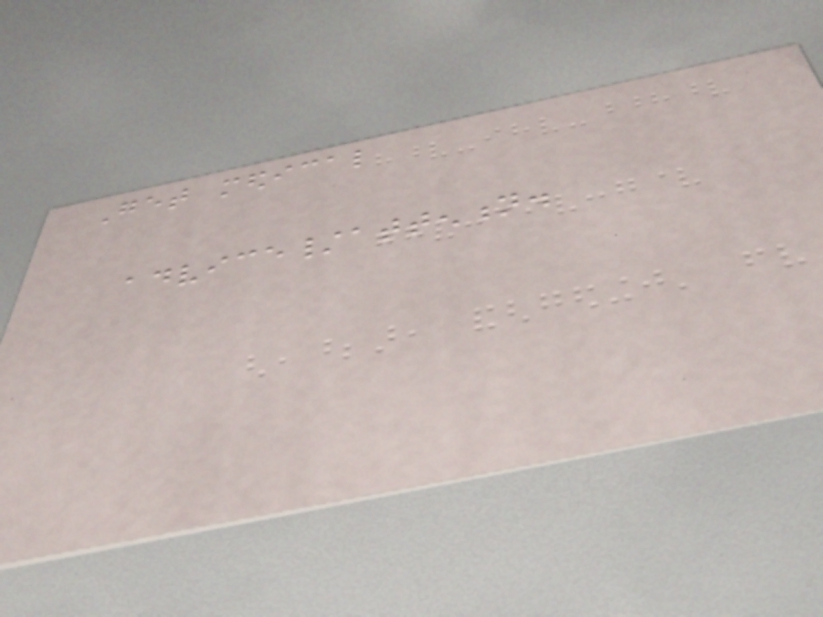Get medical
advice/attention.
